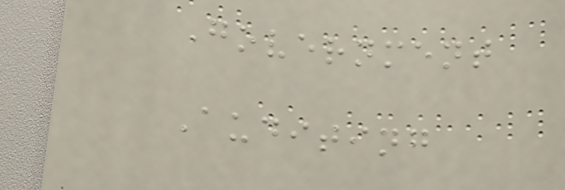Government
Auditing
